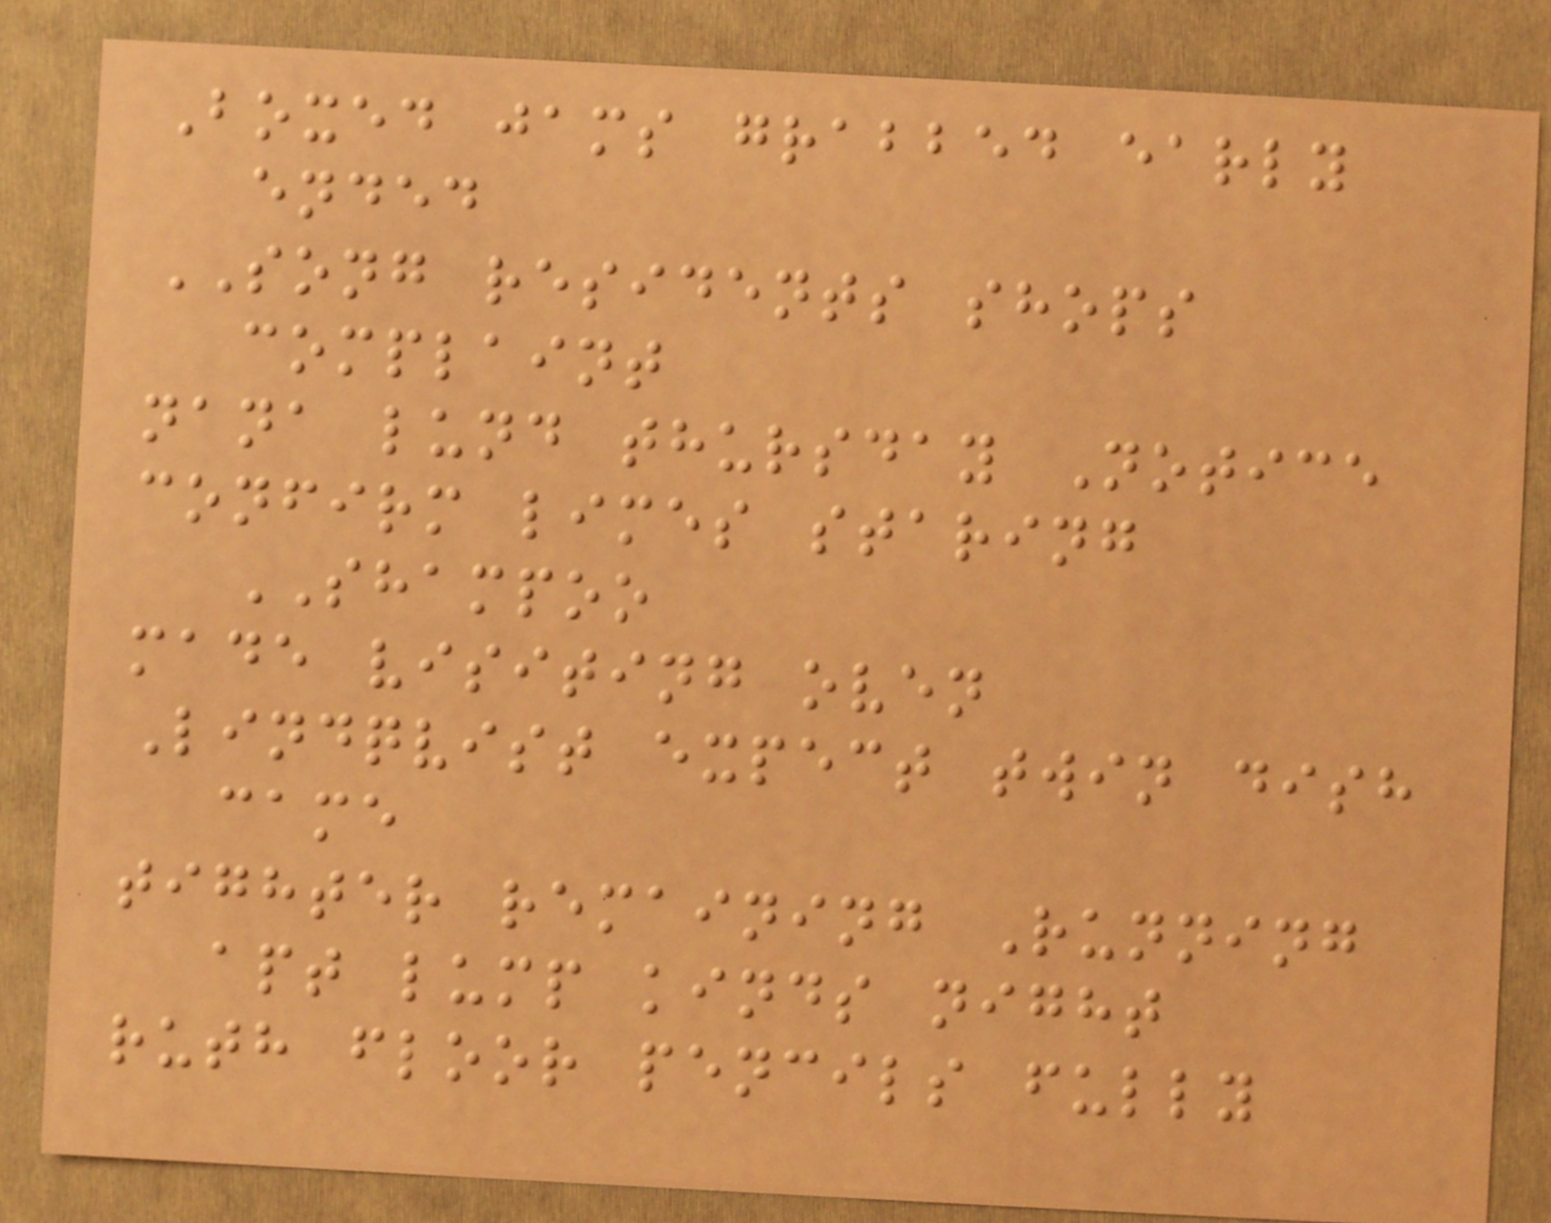Boxed jams grabbed early
ended
SONG residents shops
complaint
nana lund thursday Notice
confirm limes staring
SHAMPOO
made visiting oven
Lindqvist expect twin dish
came
tighter remaining Running
apt lump kinds night
ruth floor pencils fully
